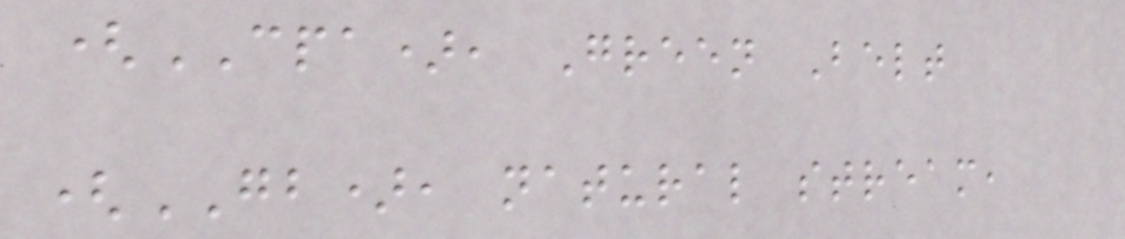(CPA), Green Belt
(GB), natural stream,
